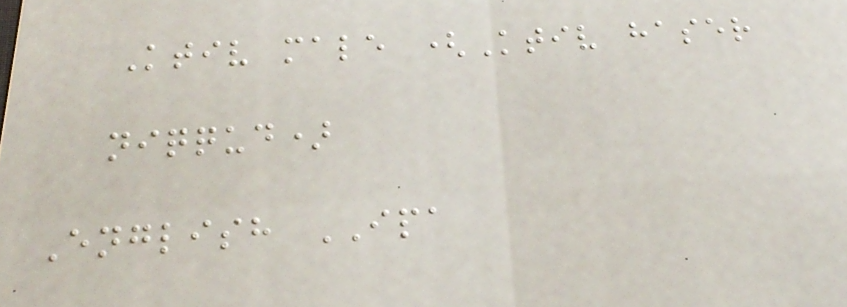Ktiv male (Ktiv haser
niqqud)
English IPA
